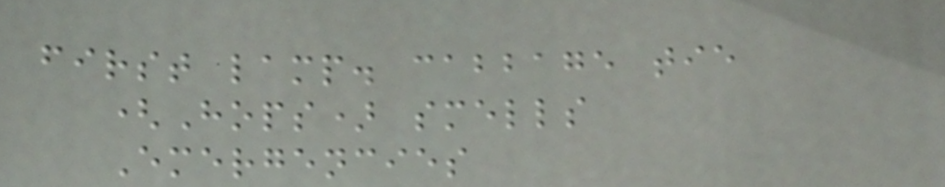first lamp. cabbage tie
(Hops) smells
Emergencies
